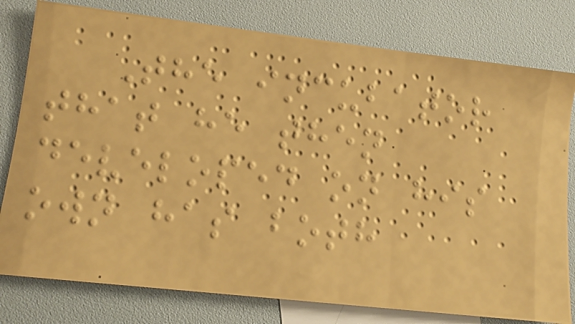The incubator
that he then
developed on his
own has both
